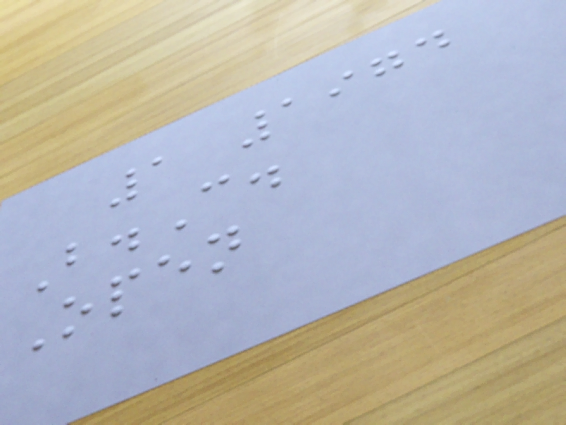1 1974
B.C.
Open
